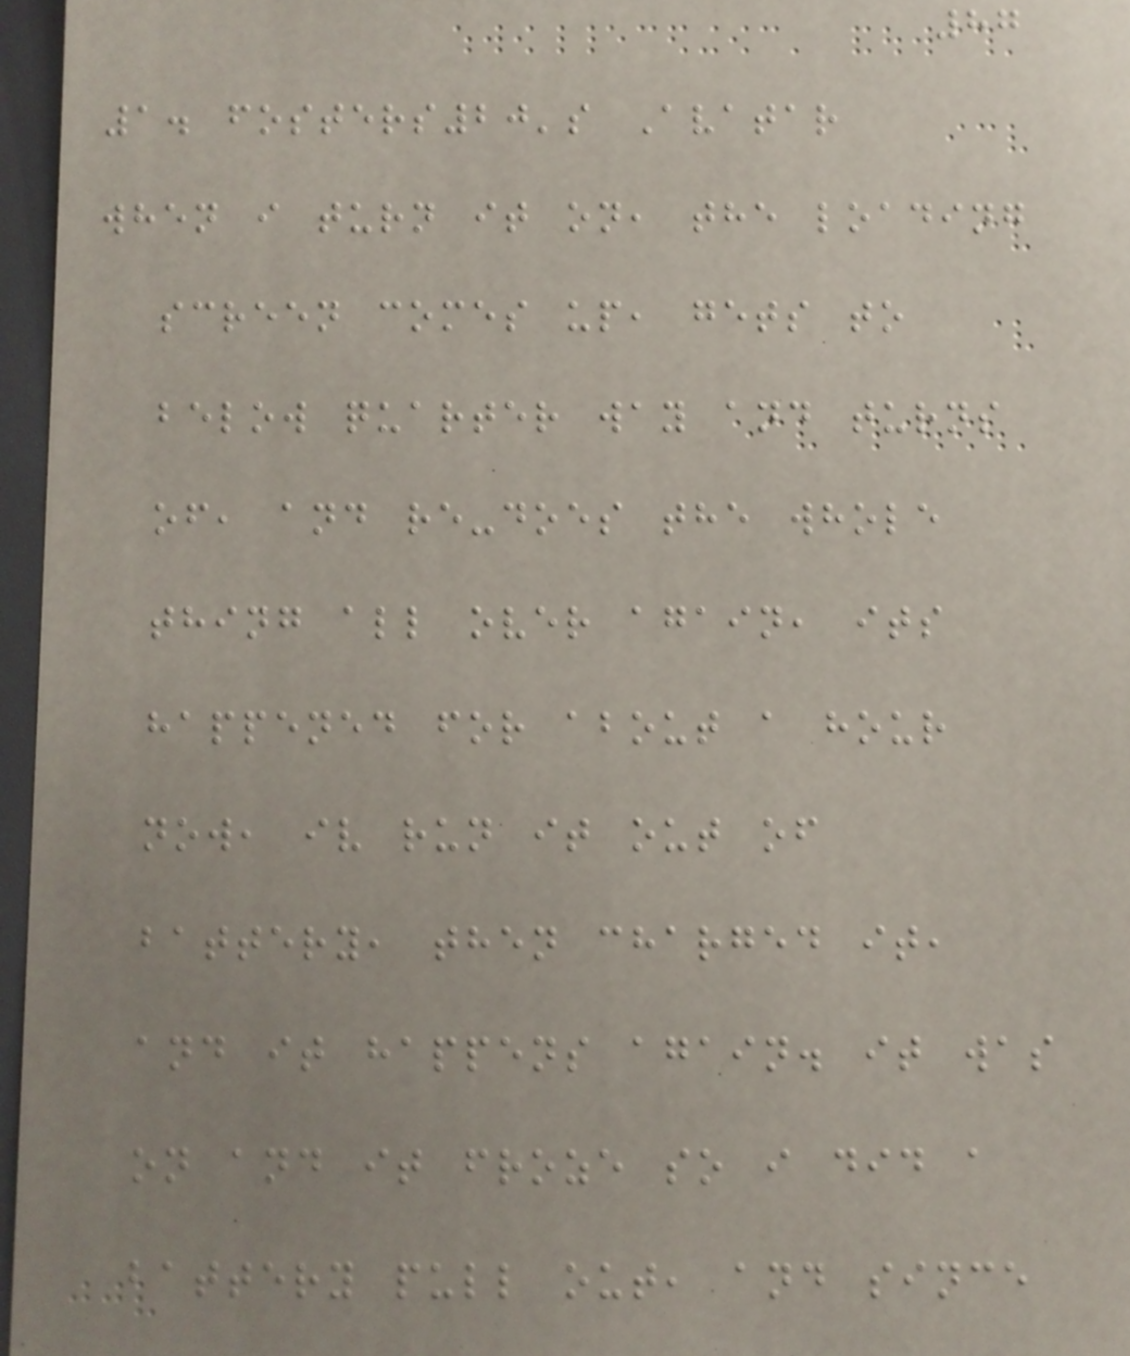87
1. fosters20's Avatar
when i turn it on, the loading
screen comes up, gets to
below quarter way and turns
of, and re-does the whole
thing all over again, its
happened for about a hour
now, iv run it out of
battery, then charged it,
and it happens again. it was
on and it froze so i did a
battery pull out, and since
